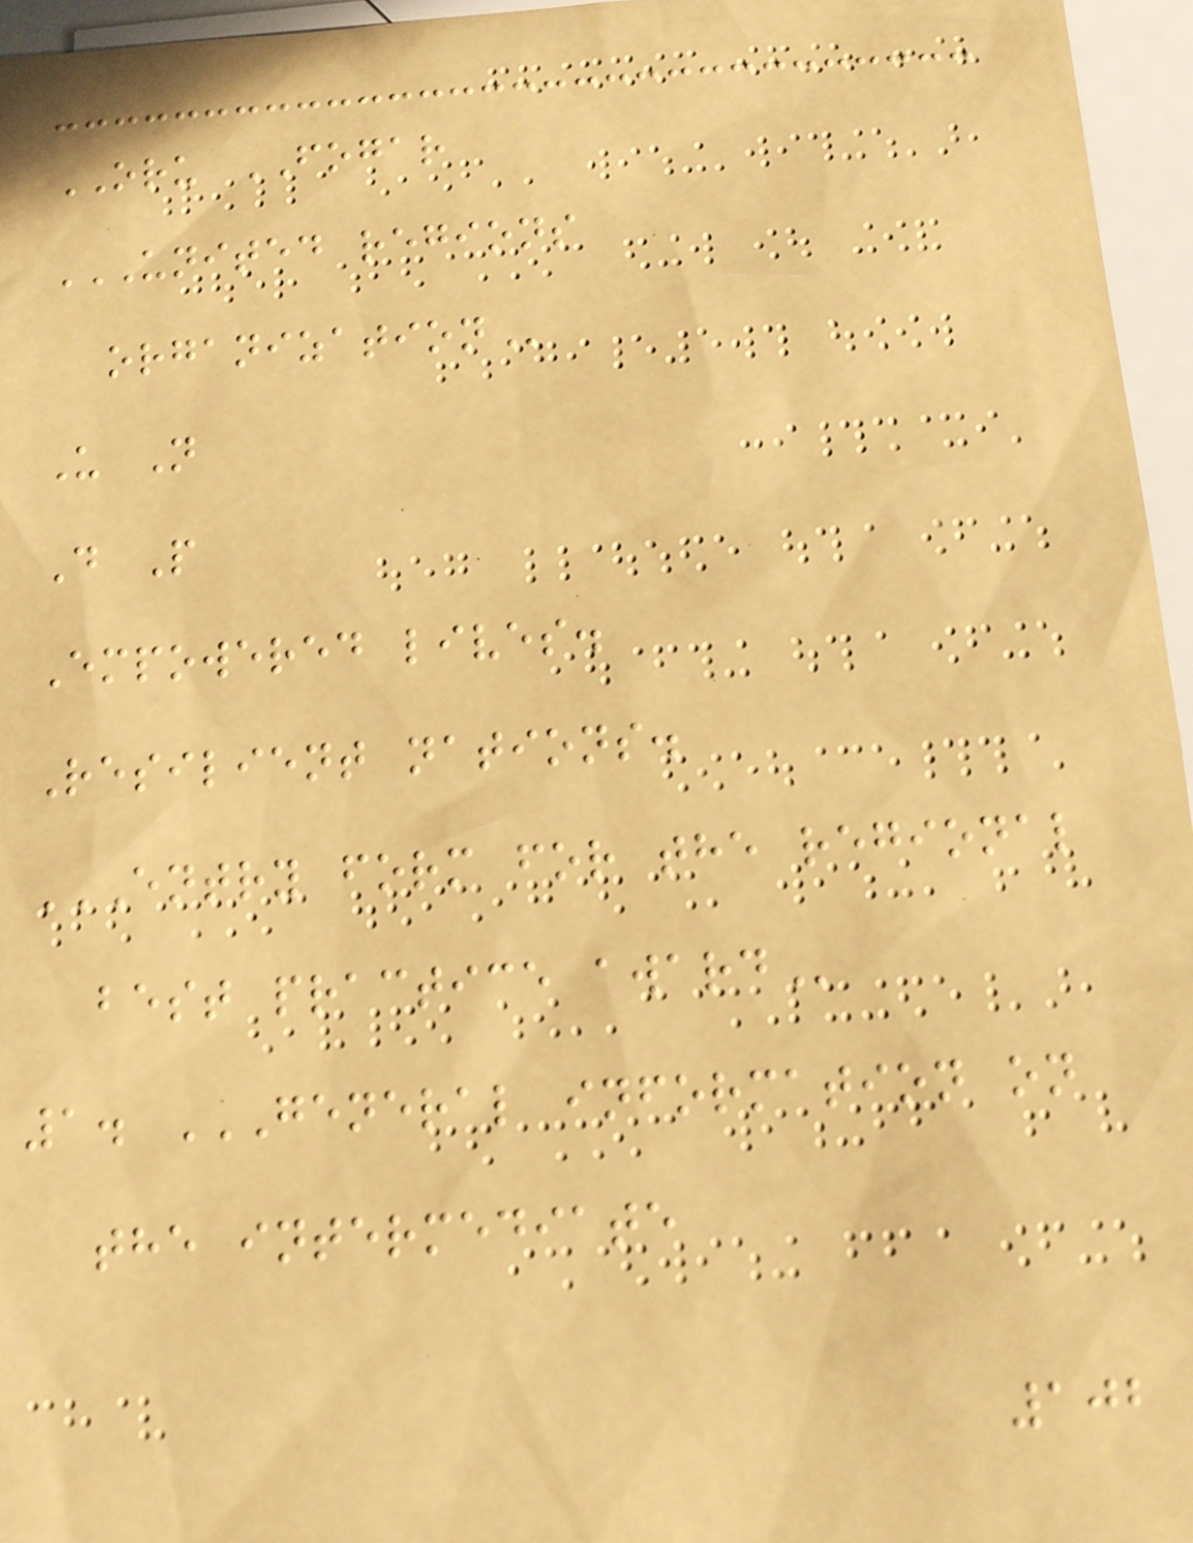ORU FOGAR
UNITED REGIONS
ORGANIZATION
U N
D P
Empowered lives.
Resilient nations.
ENTRY FORM FOR THE REGIONAL
BEST PRACTICE AWARD
1. GENERAL INFORMATION ON
THE INTERMEDIATE
102
